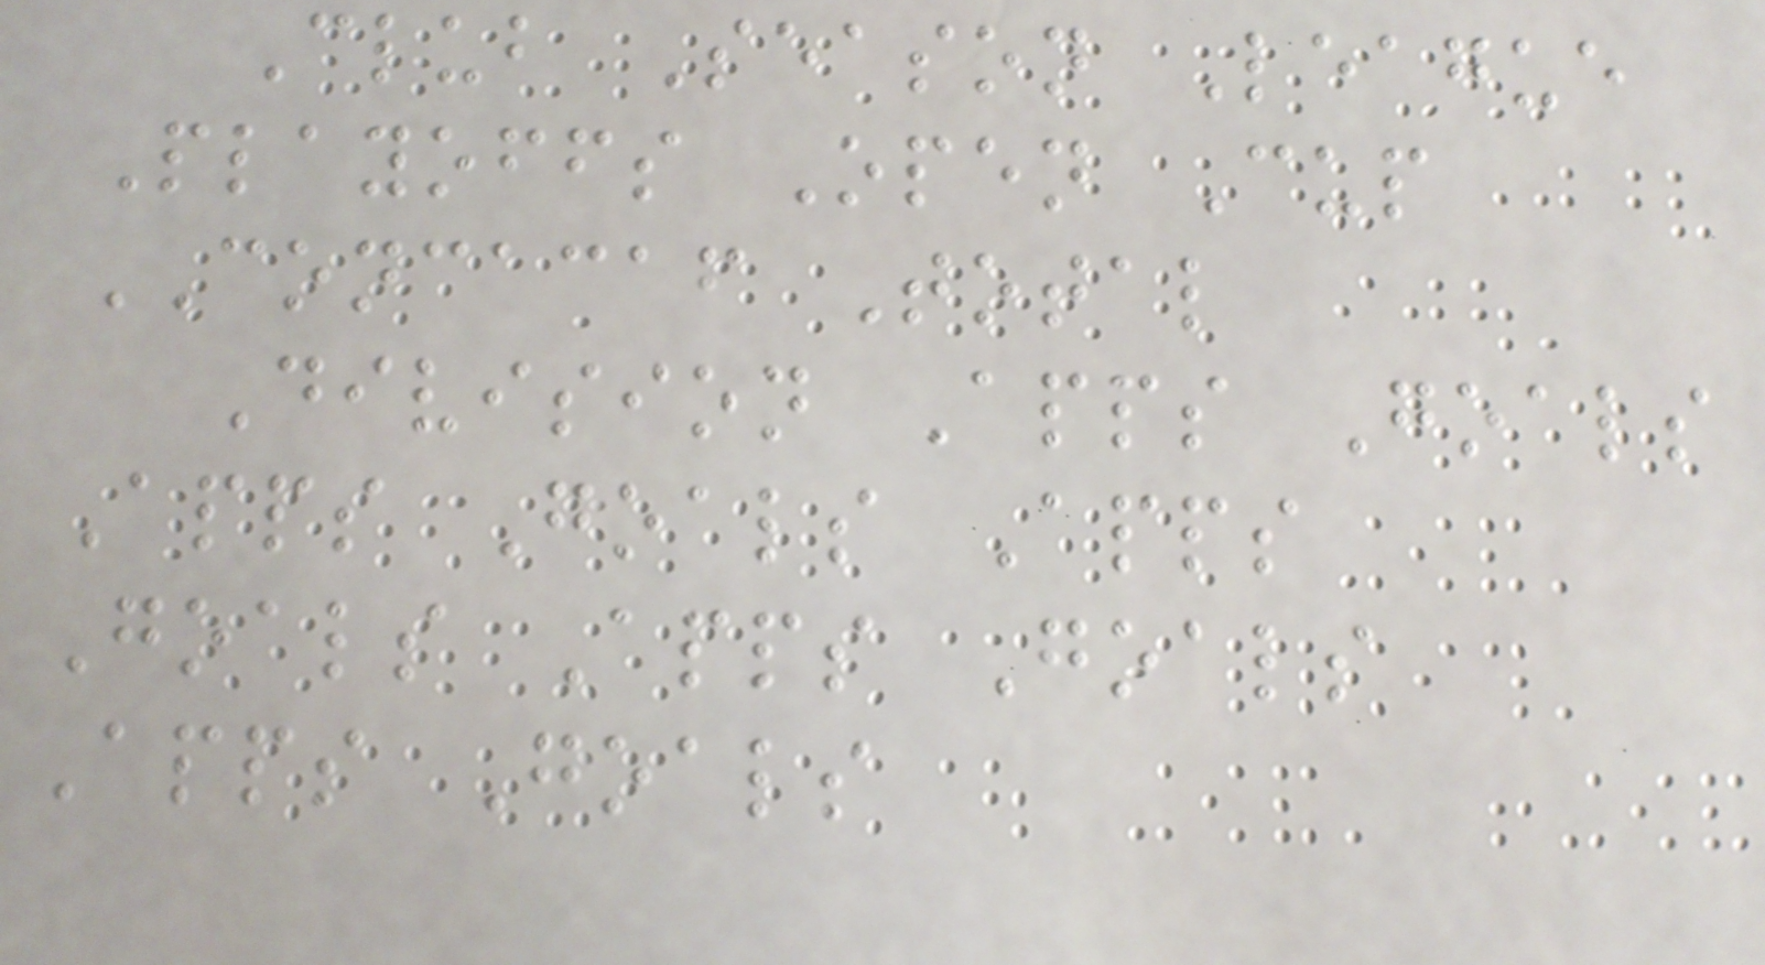Club Season League
Playoffs Open Cup
CONCACAF Total
Division Apps Goals
Apps Goals Apps
Goals Apps Goals
Apps Goals
